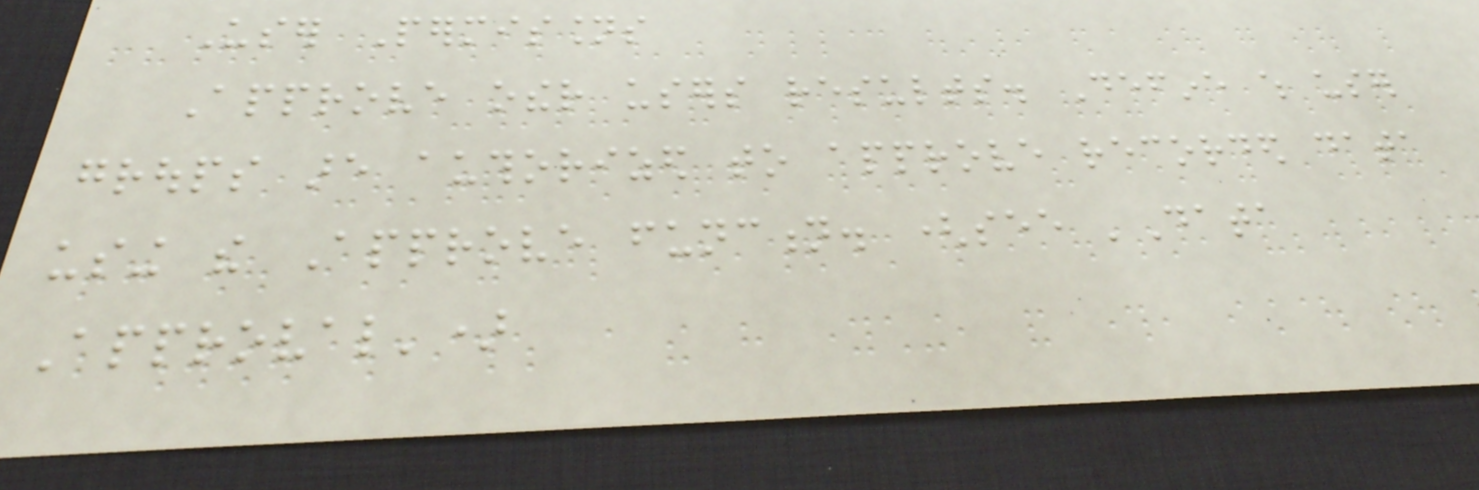User Permissions
Approve other users results. Define which user
groups are authorized to approve recorded data
using the Approve function. (see 'Data
Approval')
